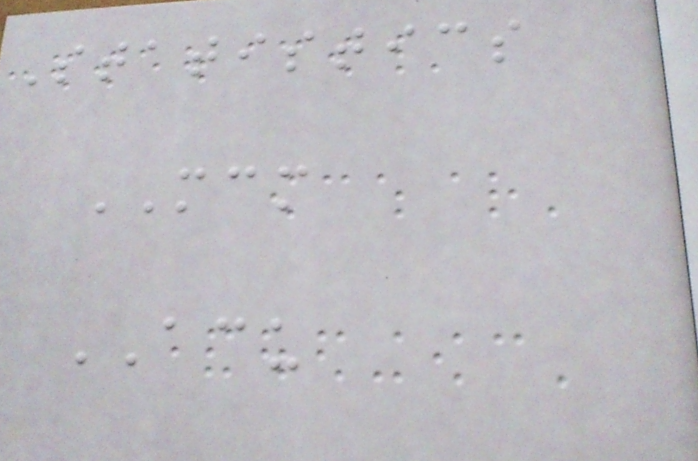Statistics
MCM
ACU
